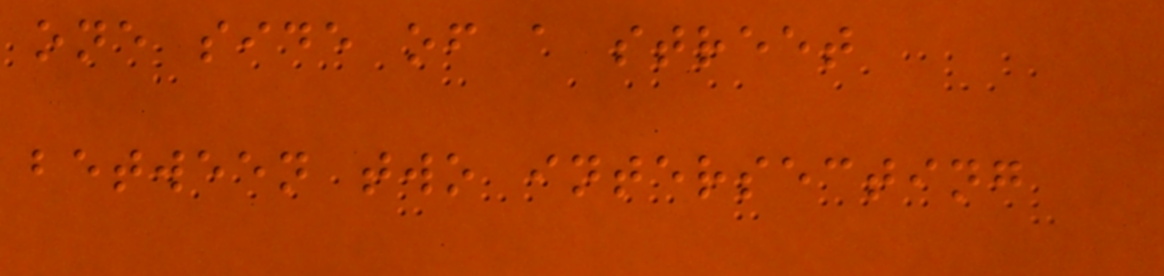one side of a street
between two intersecting
